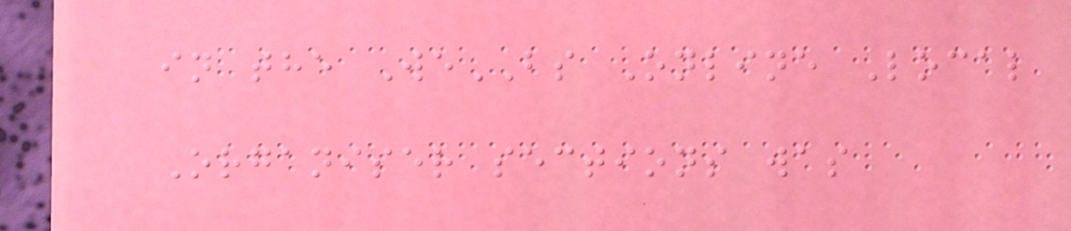in the WeBS Online Local
Organiser sections was
